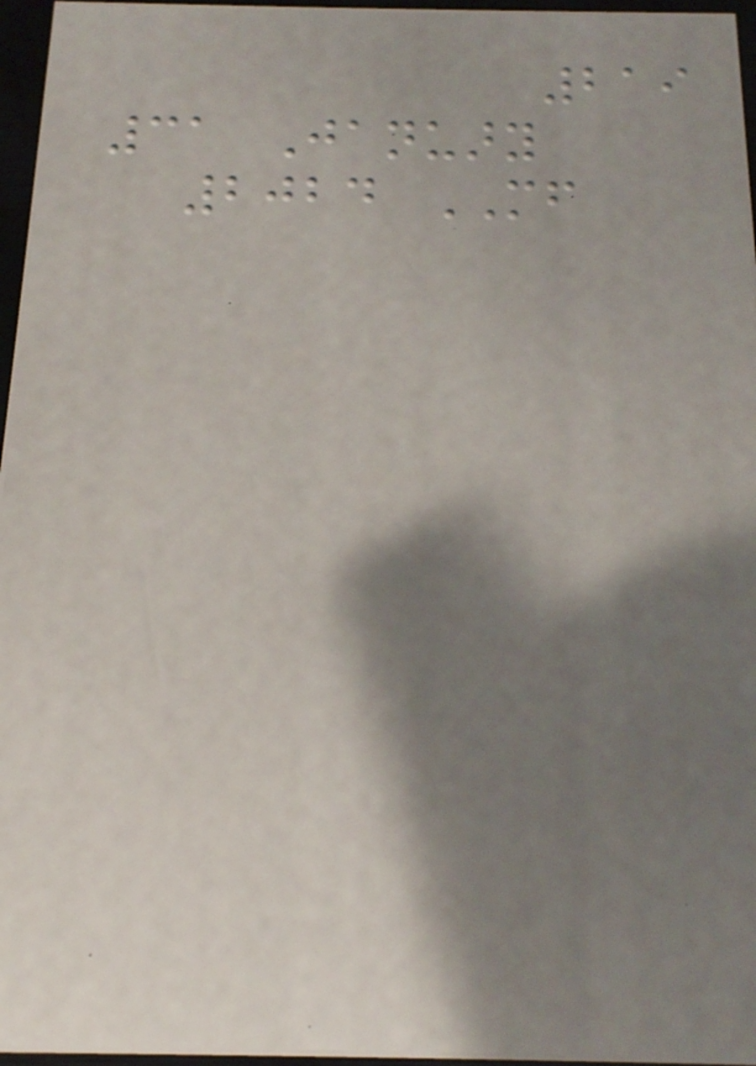219
31 January
2024 MF
